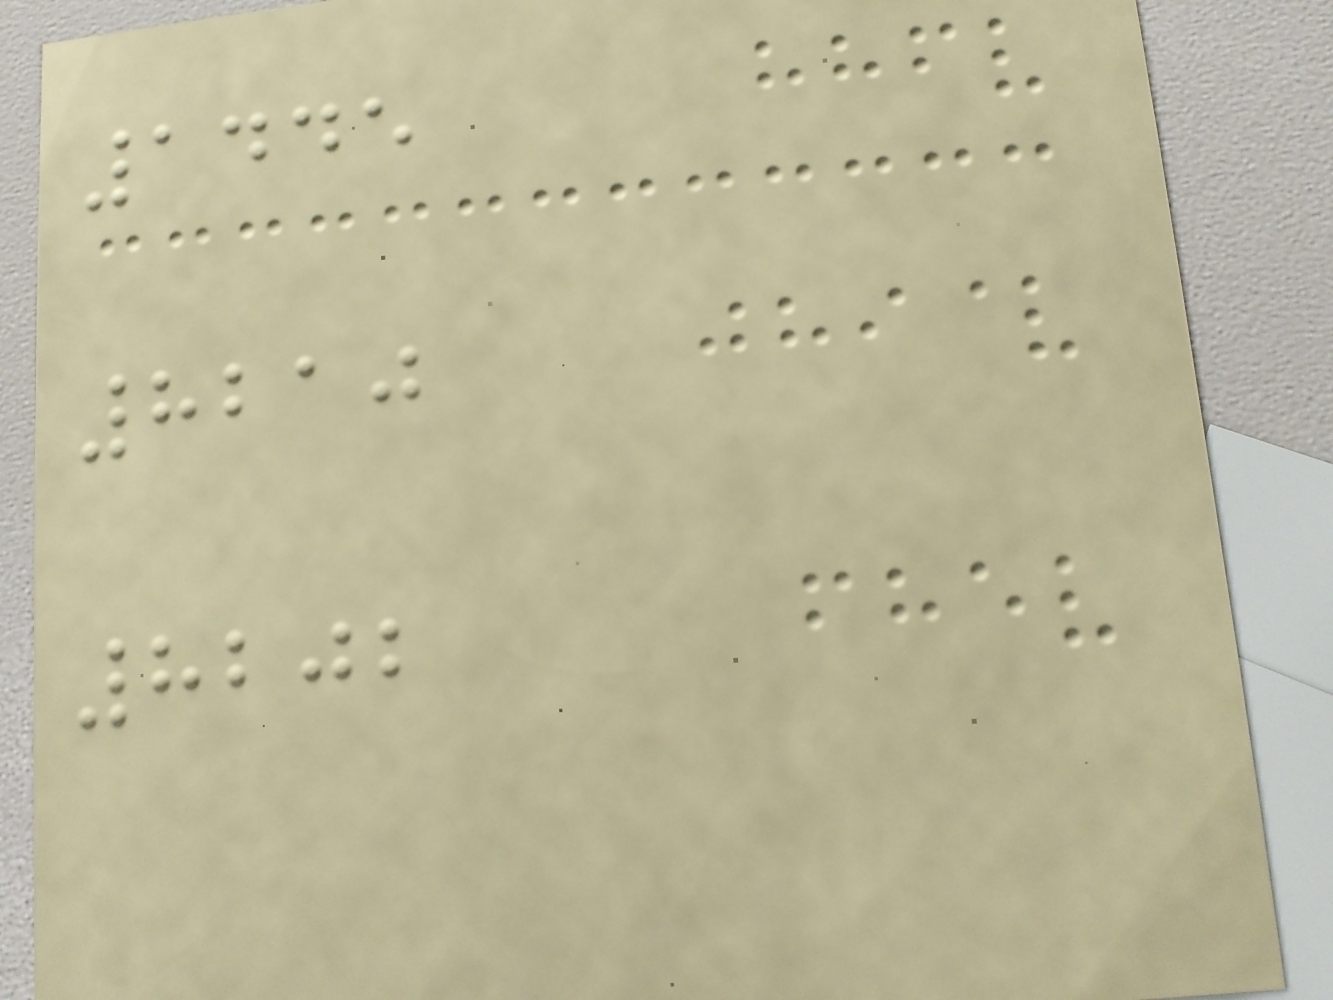1445
8210
8202
